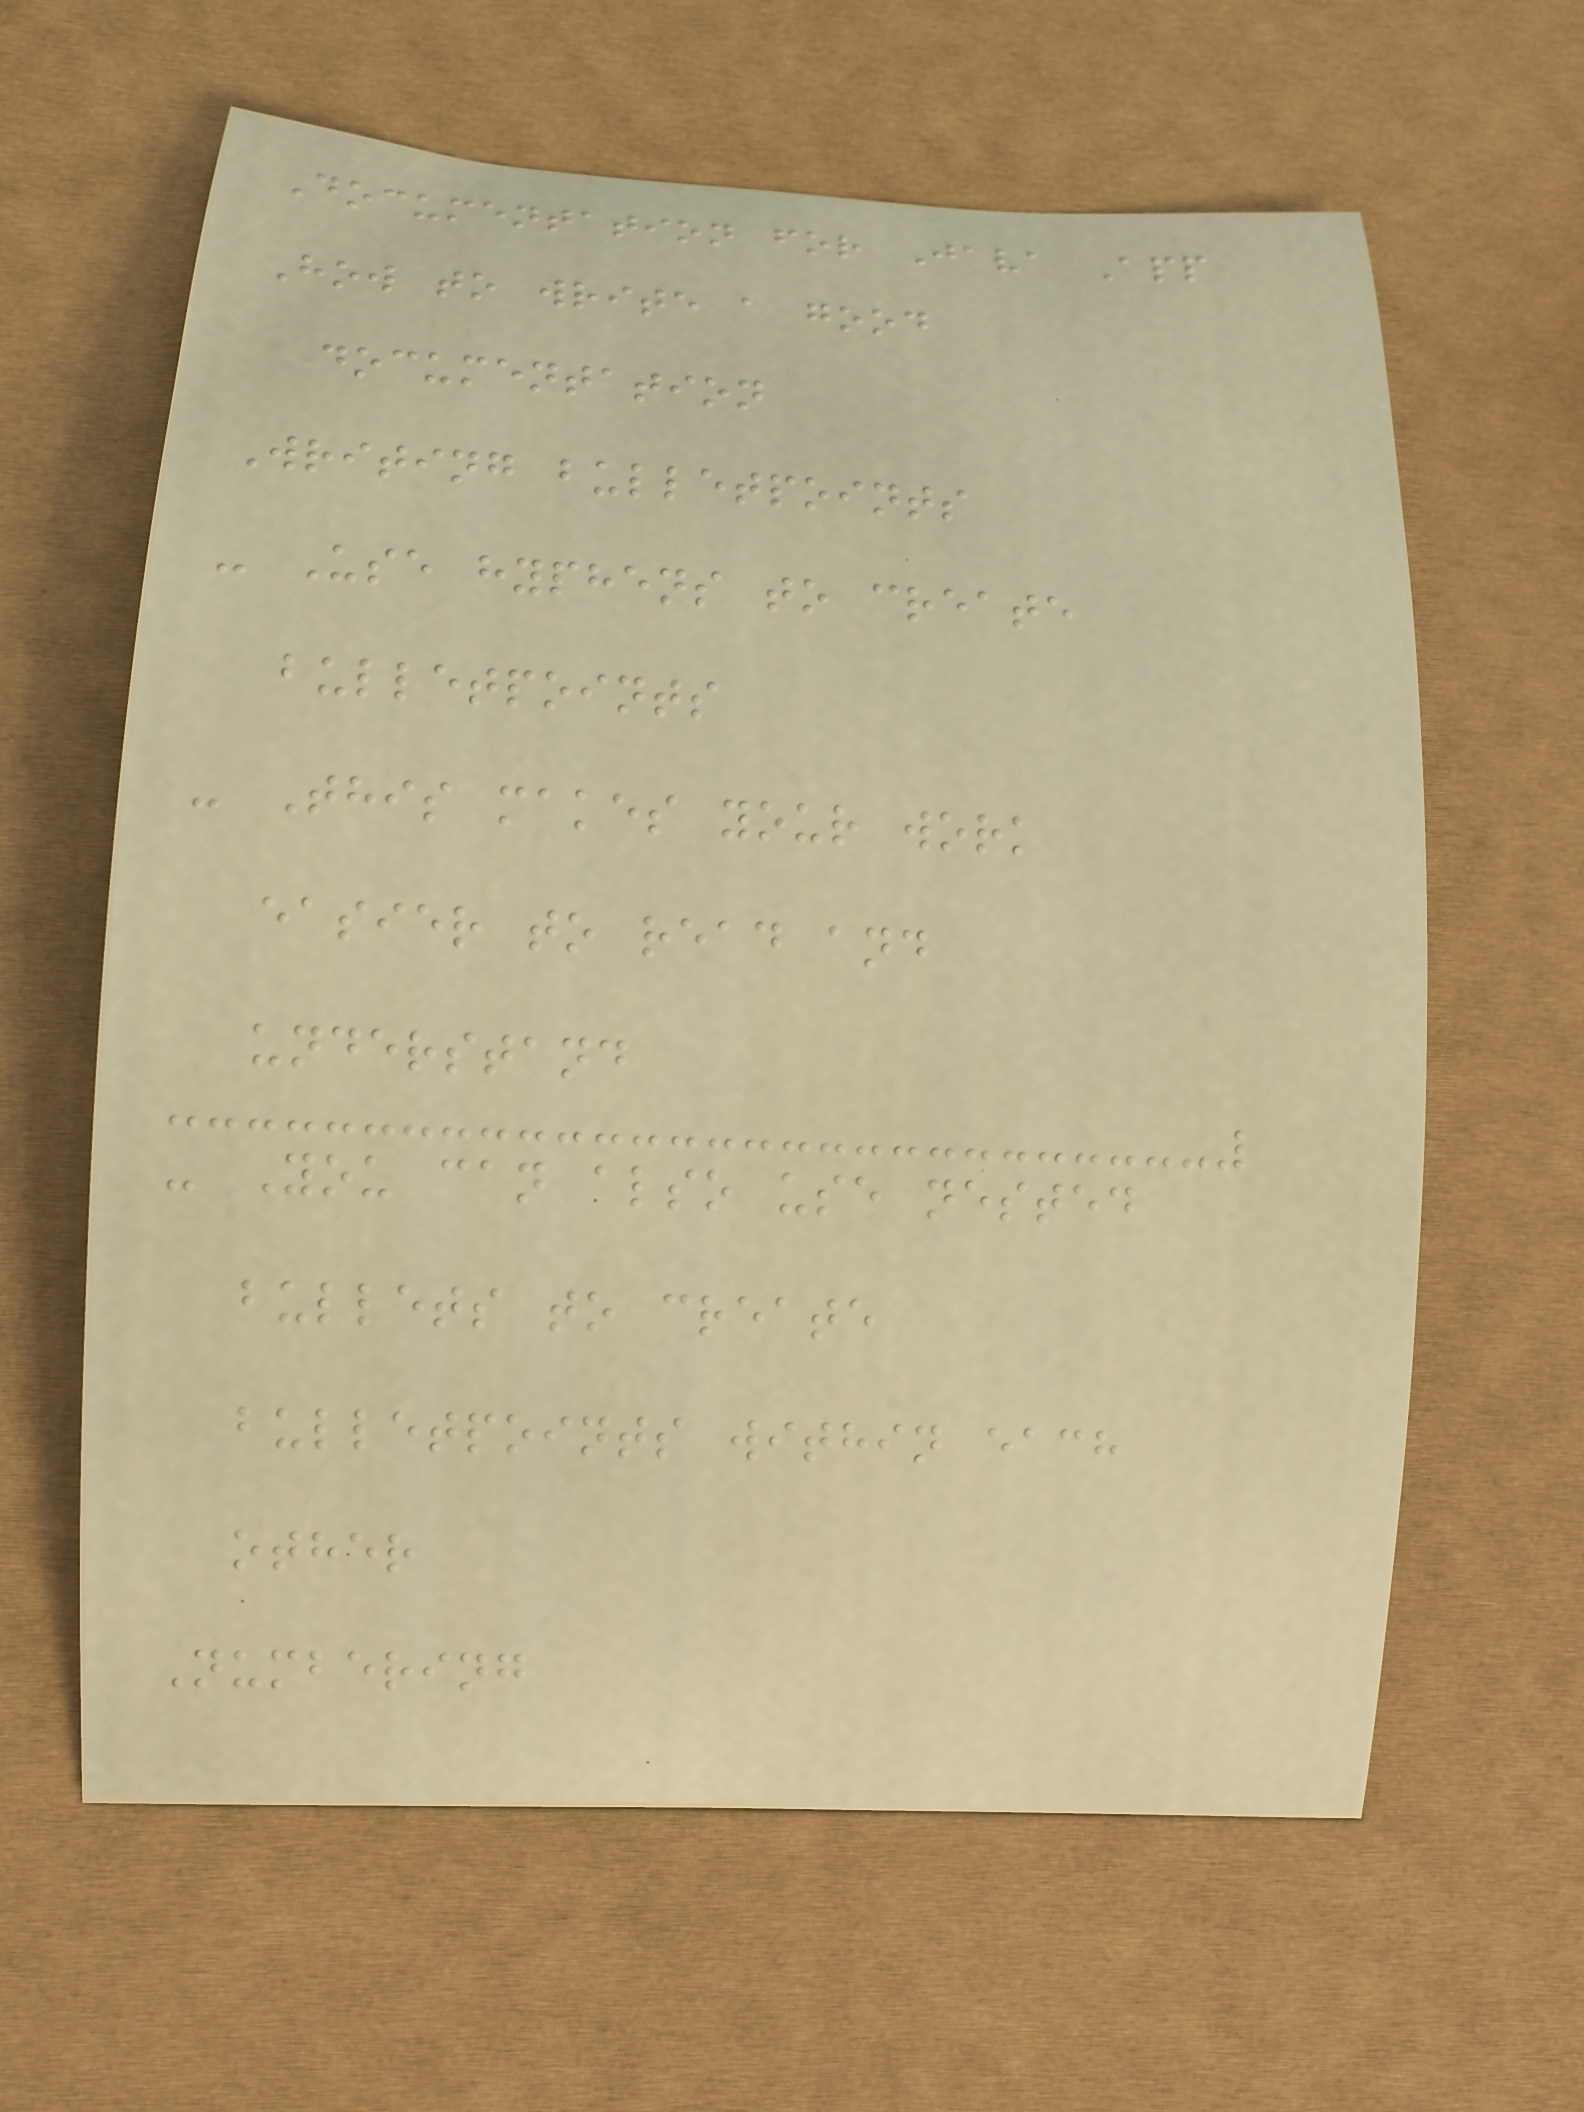Documentation for Java App
How to write a good
documentation
Writing bulletpoints
- Use hyphens to create
bulletpoints
- This makes your work
easier to read and
understand
- You can also use nested
bullets to create
bulletpoints within each
other
Numbering
